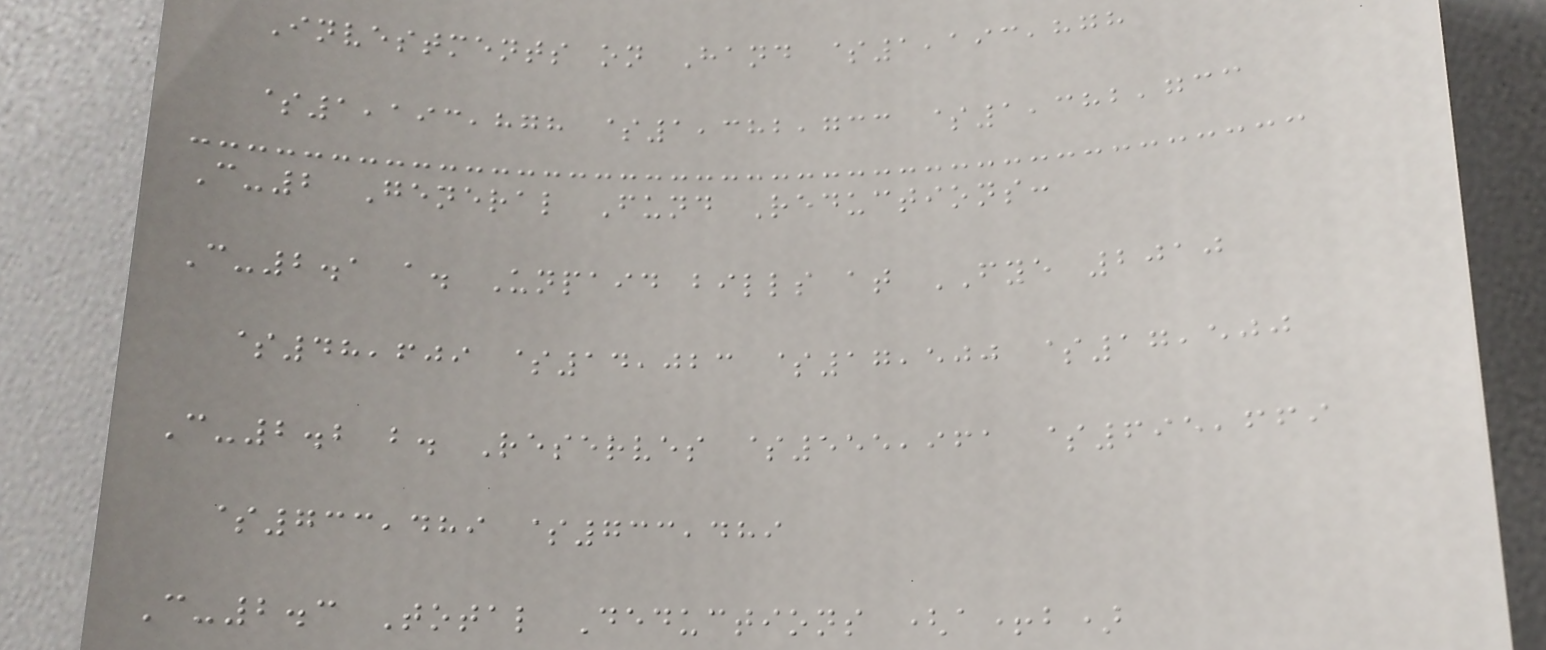Investments on Hand $1,193,878
$1,193,878 $1,382,733 $1,382,733
C-2 General Fund Reductions:
C-2.1 a. Unpaid bills at FYE 2010
$48,609 $14,023 $17,500 $17,500
C-2.2 b. Reserves $555,961 $695,669
$733,489 $733,489
C-2.3 Total Deductions (a+b)
